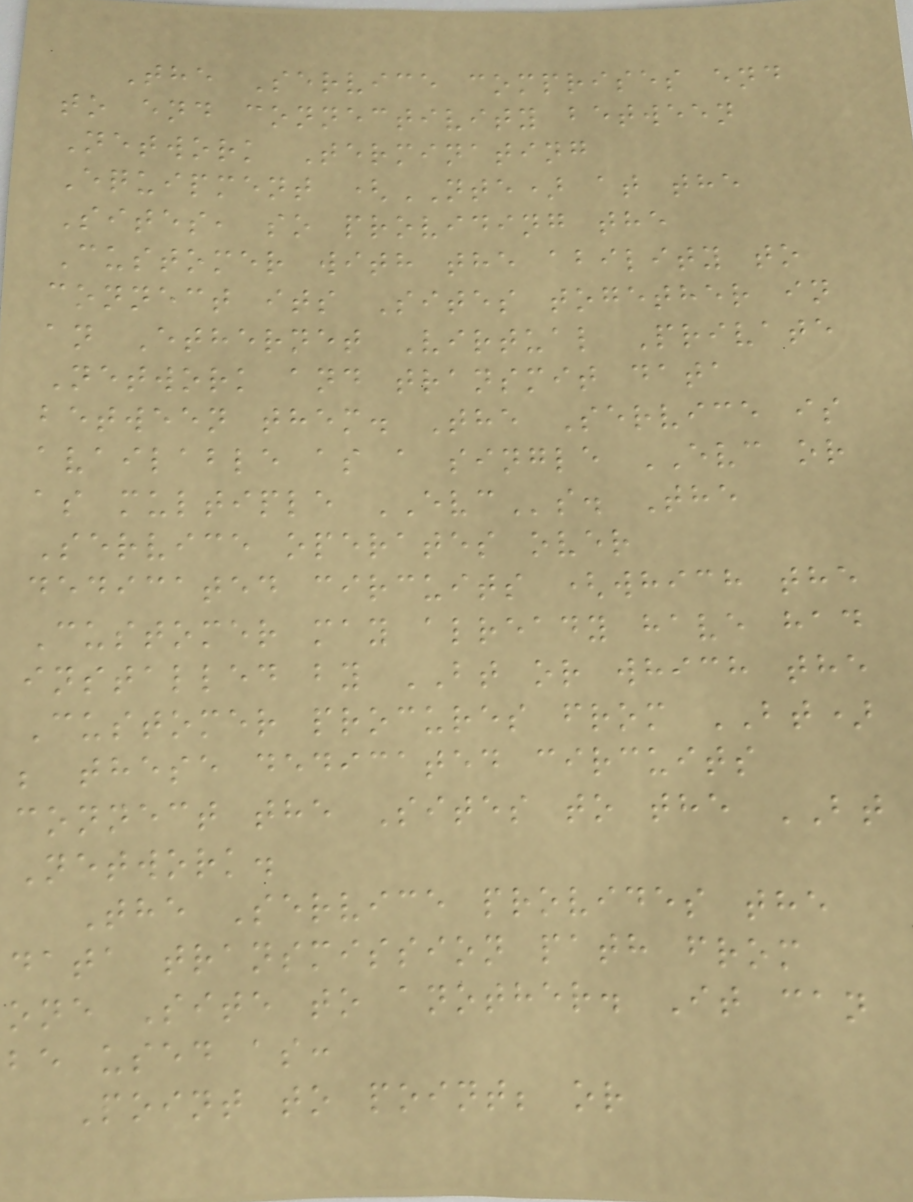The Service comprises end
to end connectivity between
Network Terminating
Equipment (NTE) at the
Sites, so providing the
Customer with the ability to
connect its Sites together in
an Ethernet Virtual Private
Network and transmit data
between them. The Service is
available as a single EVC or
as multiple EVCs. The
Service operates over
dedicated circuits (which the
Customer may already have had
installed by BT or which the
Customer procures from BT)
; these dedicated circuits
connect the Sites to the BT
Network.
The Service provides the
data transmission path from
one Site to another. It can
be used as:
Point to point; or
